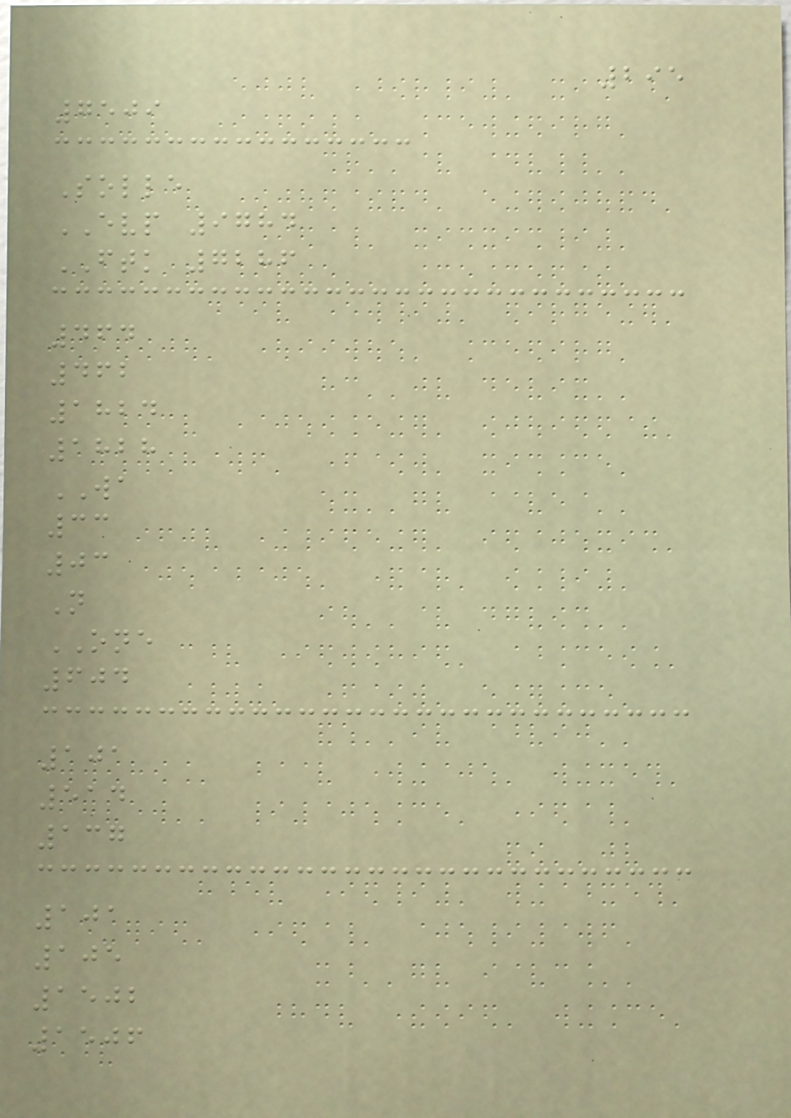295
7509
Solle
EVP 9784
FTK 7286
464
462
1824
1828
WA
33
03
N
ONE
604
101
514
137
101
105
1502
1506
